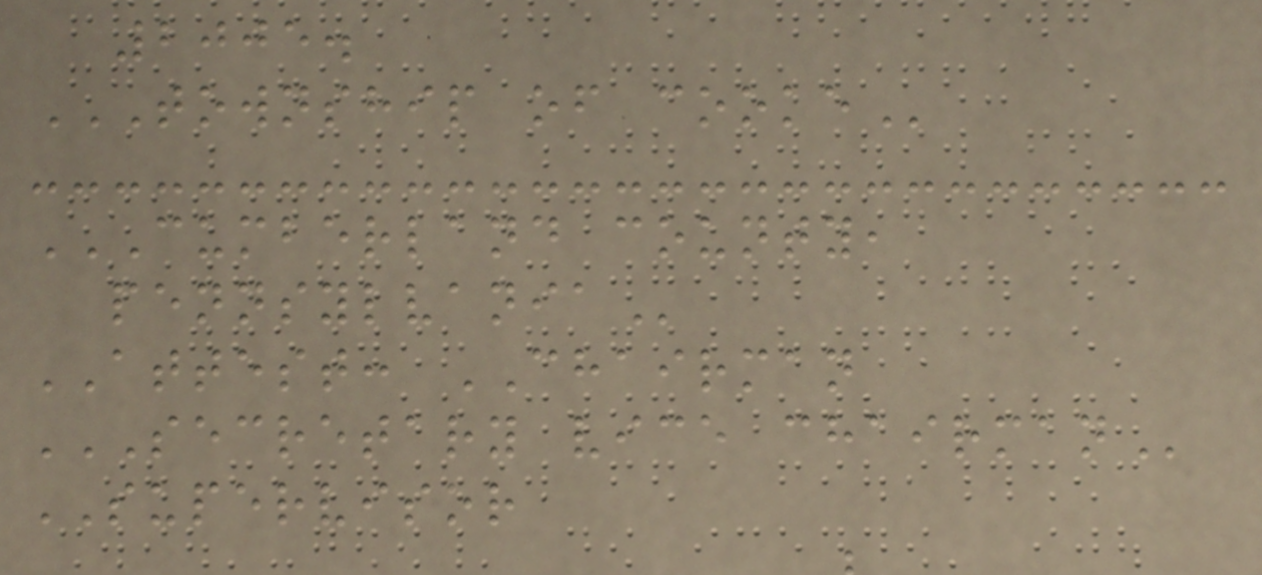2005.
TOWNSHIP OF COOKE
CUMBERLAND COUNTY,
PENNSYLVANIA
ATTEST: CHAIRMAN
SECRETARY VICE CHAIRMAN
SUPERVISOR
